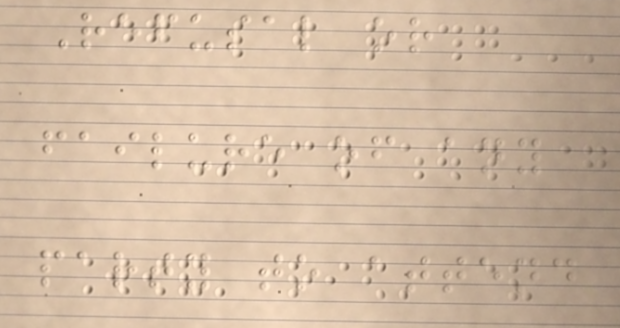Refusal or
failure of any
party to attend
